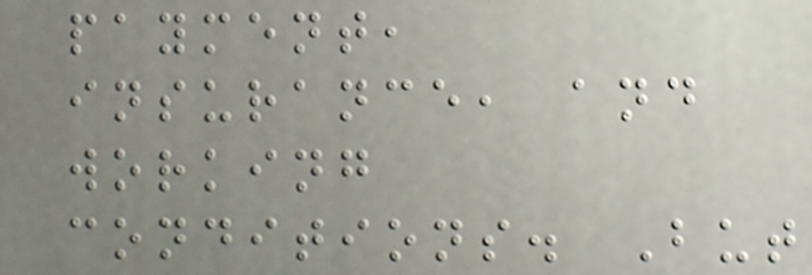payment,
insurance, and
working
conditions. But
